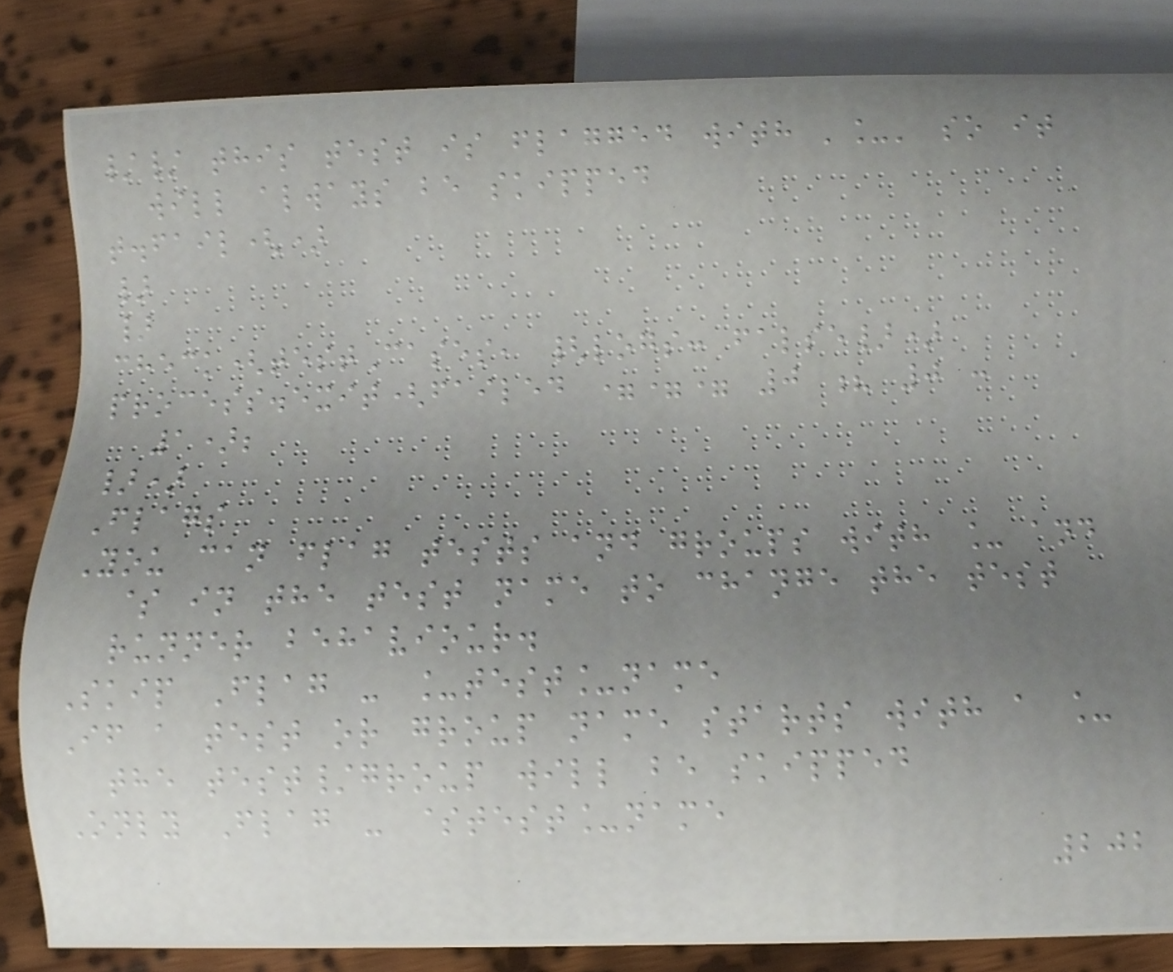// this test is flagged with '_' so it
will always be skipped
t.fail()
}
}
check(testCases, {logs: false})
process.exit(failed === 0 ? 0 :
1);
})
Flags
You can flag tests and groups with _ and
$ in the test name to change the test
runner behaviour.
Skip Flag - _test_name
If a test or group name starts with a _
the test/group will be skipped
Only Flag - $test_name
202
